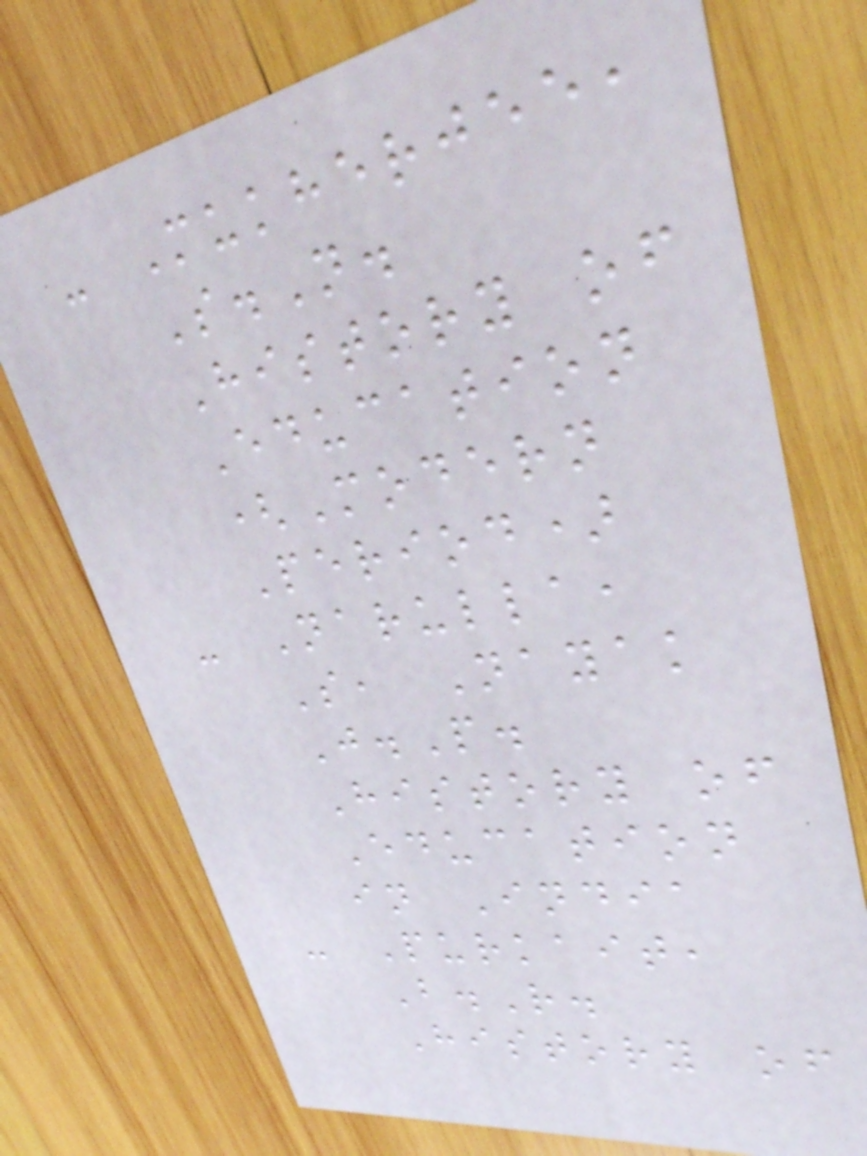- Mukherjee,
S.N.
History of
Education
(Modern
Period)
- Narulla,
S, Nayak
J.P.
History of
Education
in India
- Purkait,
B.R.
History of
